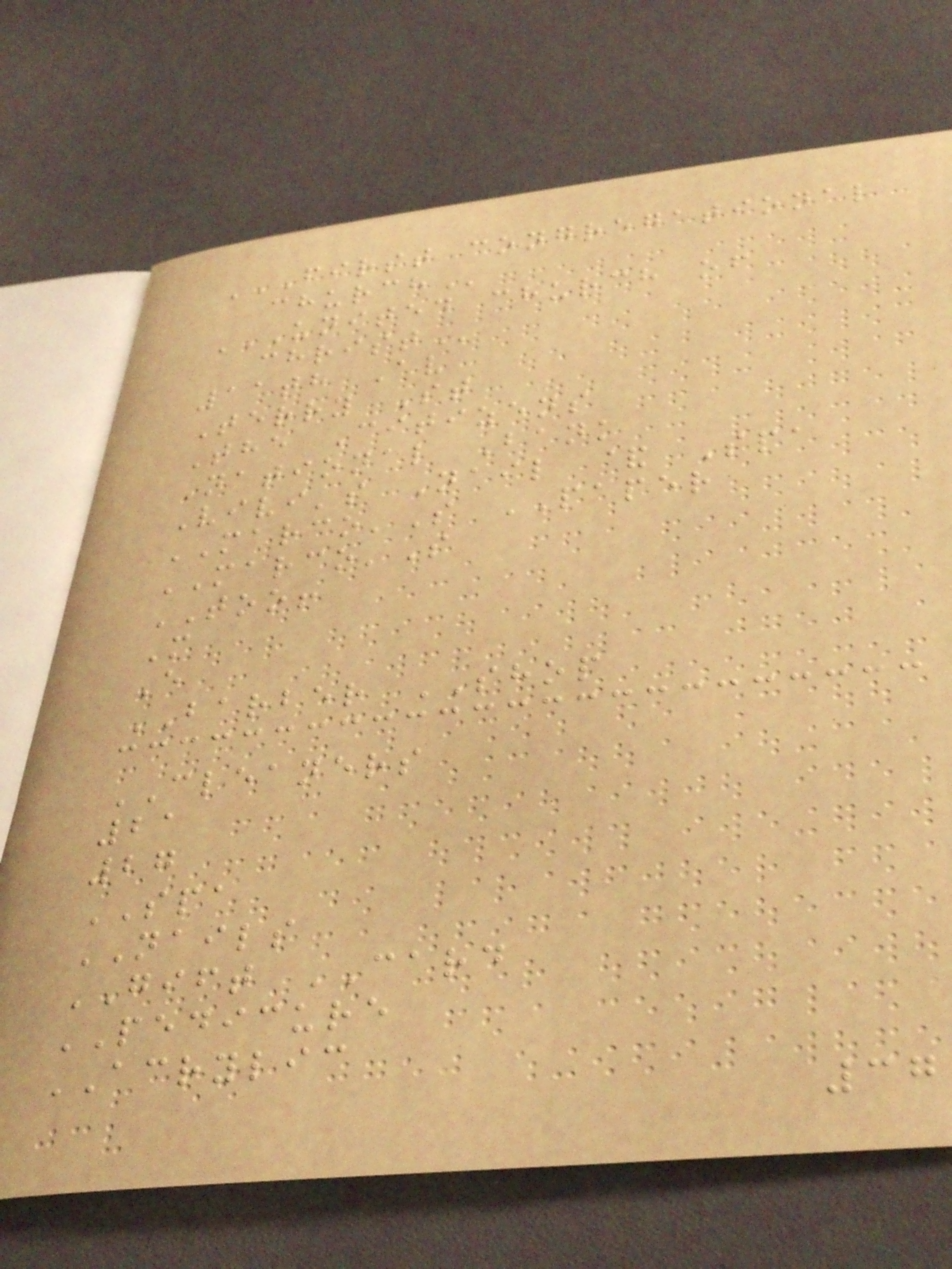FIRST CONGREGATIONAL
CHURCH
UNITED CHURCH OF
CHRIST
11th Av
Terry St
The Citizens
National Bank
Vivi's Nail & Spa
MARCO'S PAPER
MARCO'S
TOO!
M
E
BARBER SHOP
CLEANERS
21
27
SPA
NAILS
GIFT CARD
PEDICURE
ACRYLIC
37
